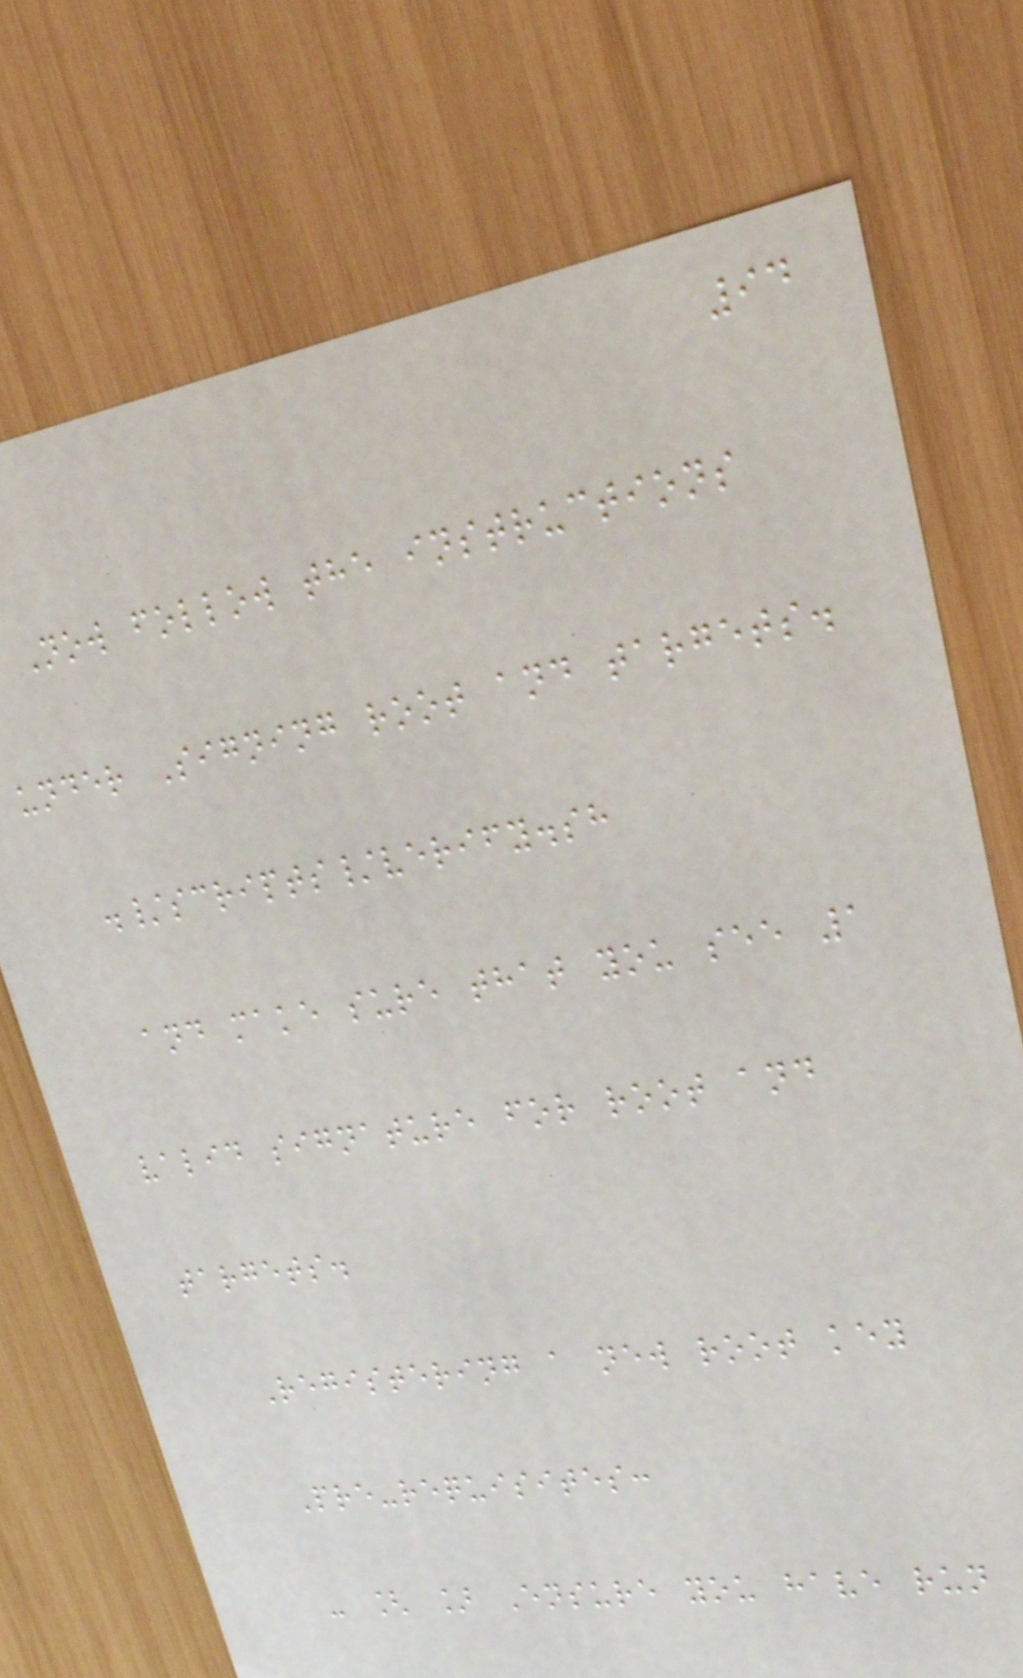94
Now follow the instructions
under Signing root and targets.
./scripts/verify.sh
and make sure that you see 1
valid signature for root and
targets.
Registering a new root key
Pre-requisites:
- [ ] Ensure you have run
